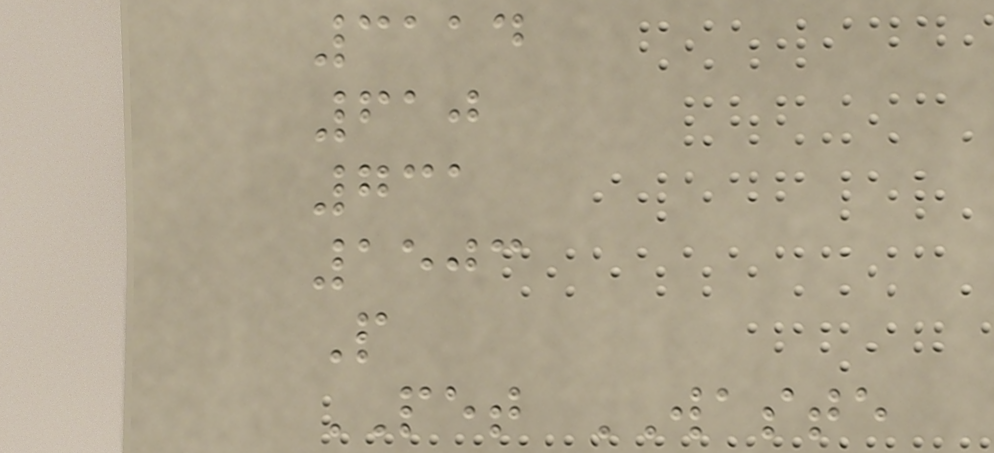3114
610
731
1503
P
PET WASTE
